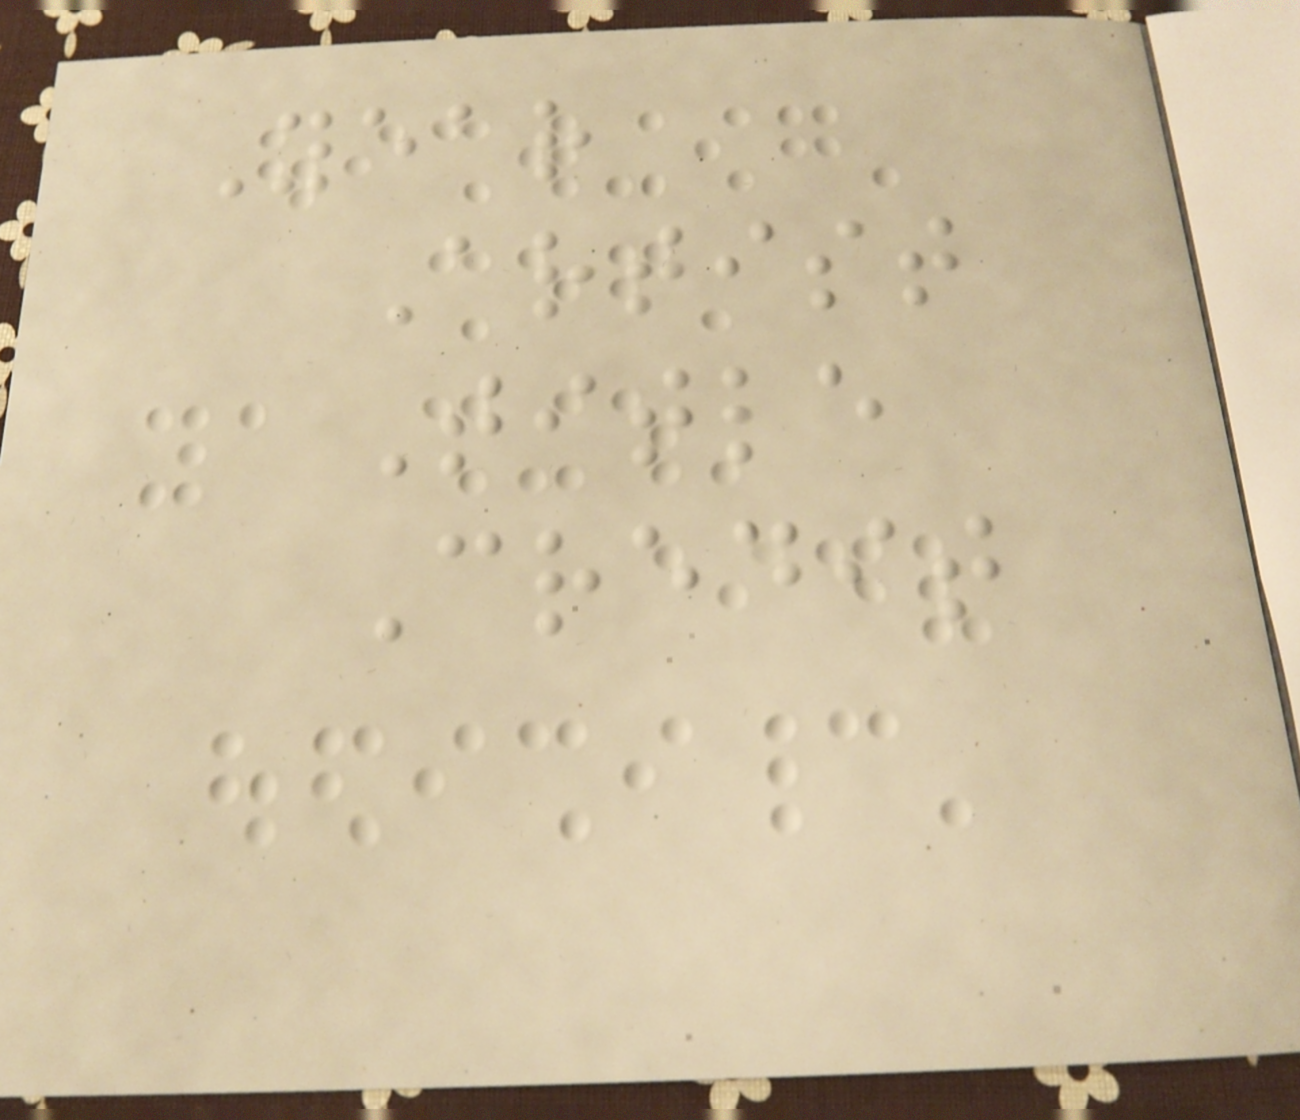Year
Artist
Title
Credit
